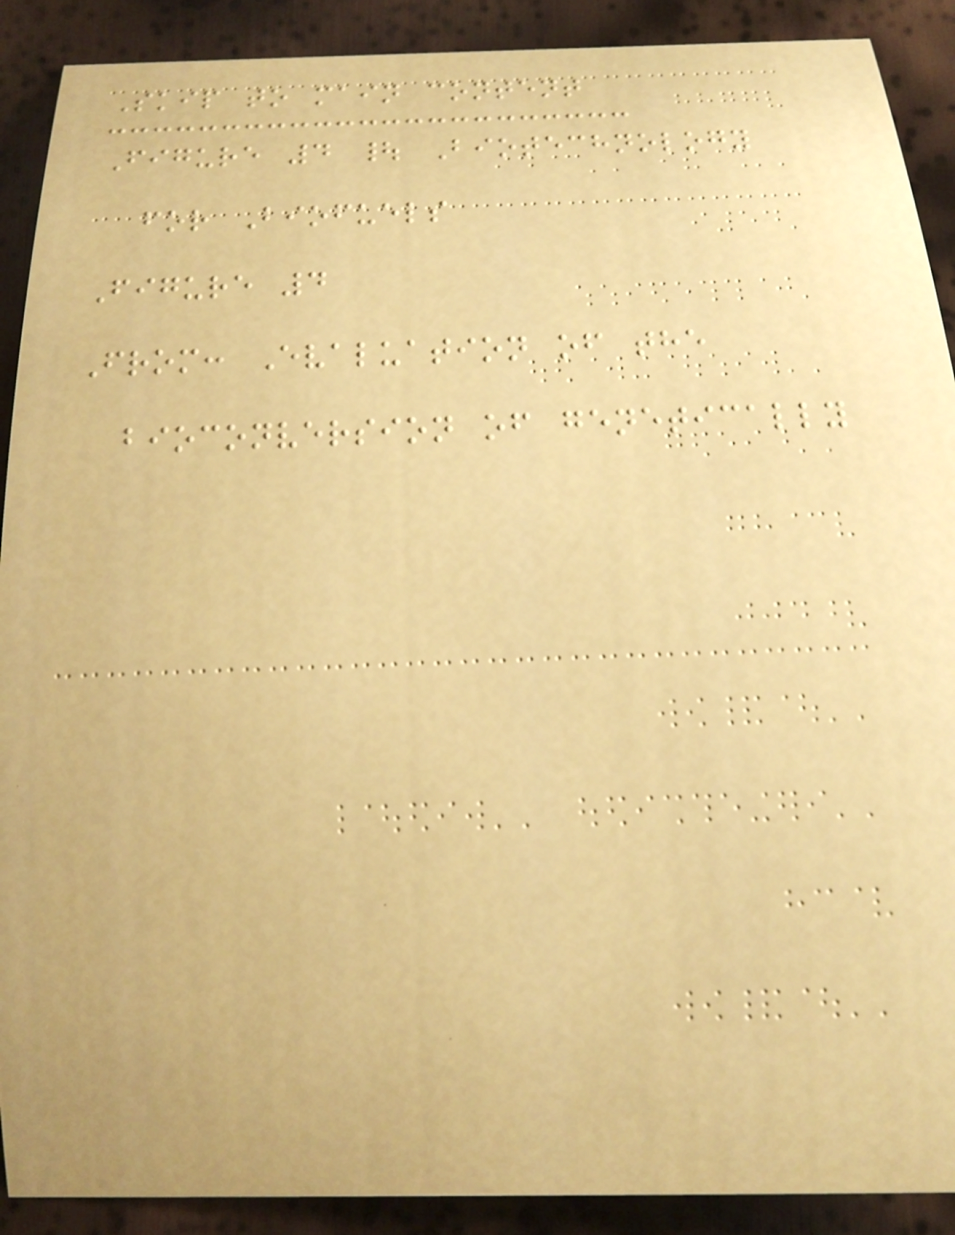Skip to main content
Figure 4 | Biotechnology
for Biofuels
Figure 4
From: Evaluation of the
bioconversion of genetically
